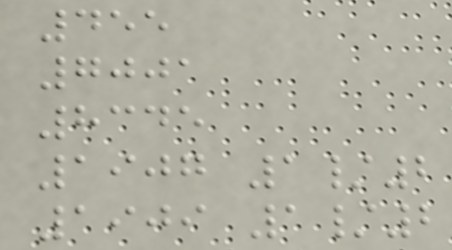455
7001
8345
1907 1/2
1909 1/2
